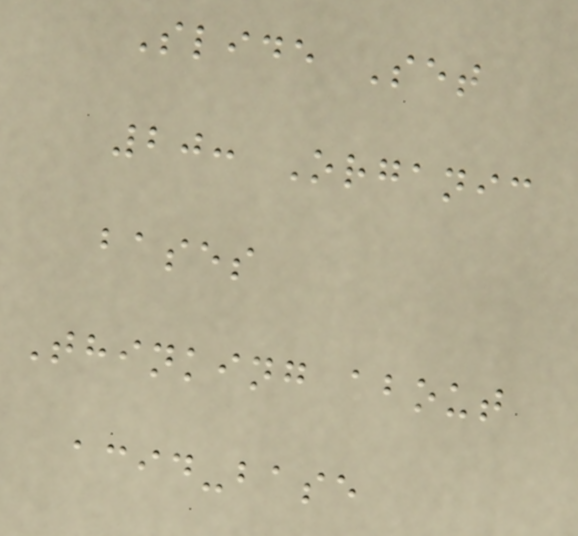Slide Set
20: Organic
bases
Thinking about
acid-base
